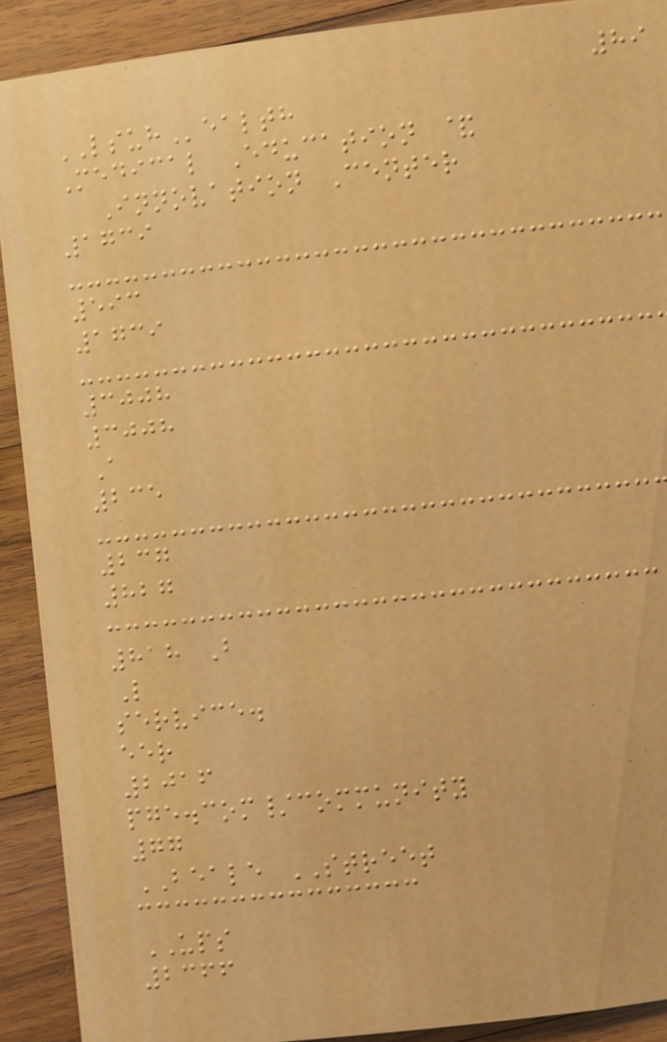89
LSUHealth
Medical Education &
Innovation Center
1739
593
1739
3008
3008
A
235
237
827
818 B
L
service.
eer
2016
pge.com/community
77
BEALE STREET
UPS
2366
